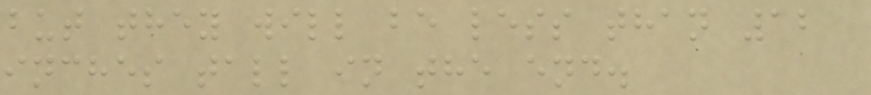but they will be less than 12
inches tall in the end.
